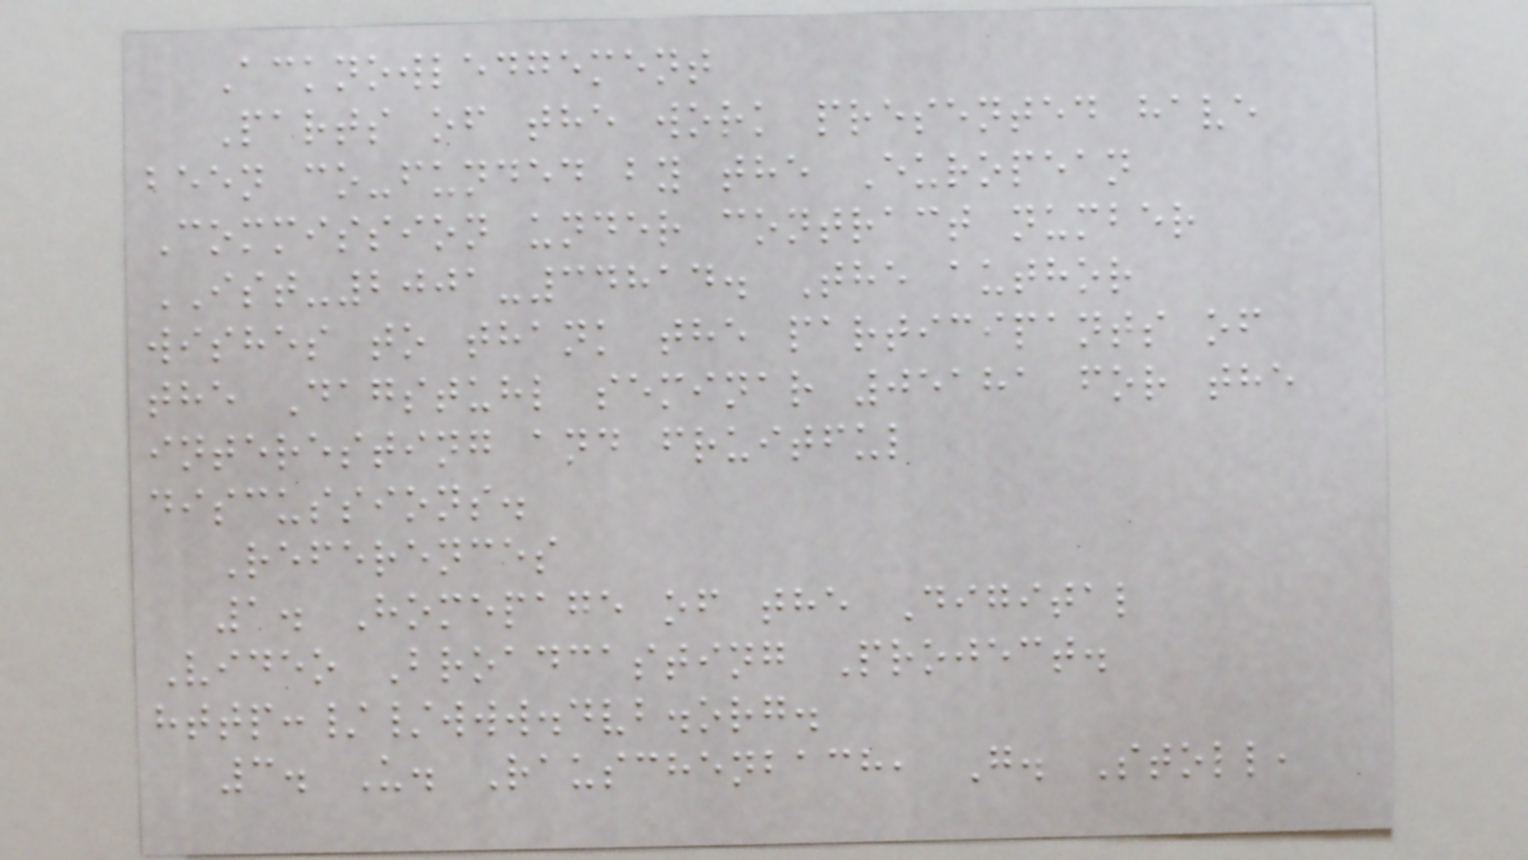Acknowledgement
Parts of the work presented have
been co-funded by the European
Commission under contract number
IST-2001-34814. The author
wishes to thank the participants of
the Dagstuhl seminar 05181 for the
interesting and fruitful
discussions.
References
1. Homepage of the Digital
Video Broadcasting Project.
http://www.dvb.org.
3. U. Rauschenbach, G. Stoll,
